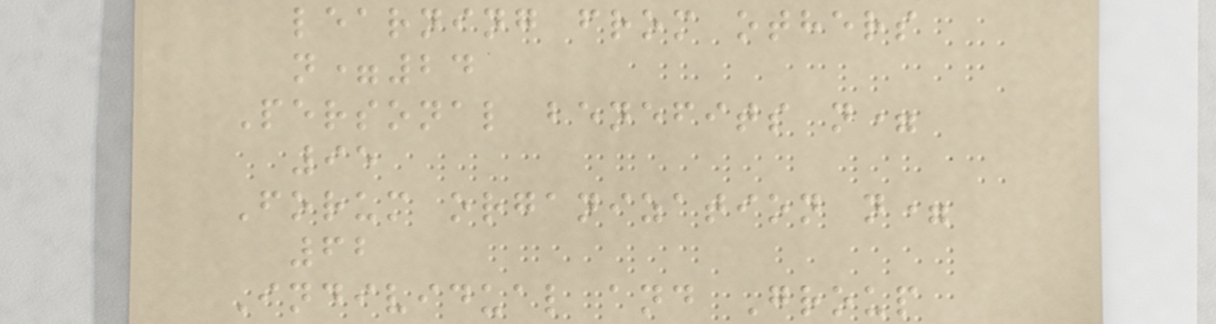learning from others
n=24
Personal benefits n=
95
Forum organization n=
62
Individual and Group
